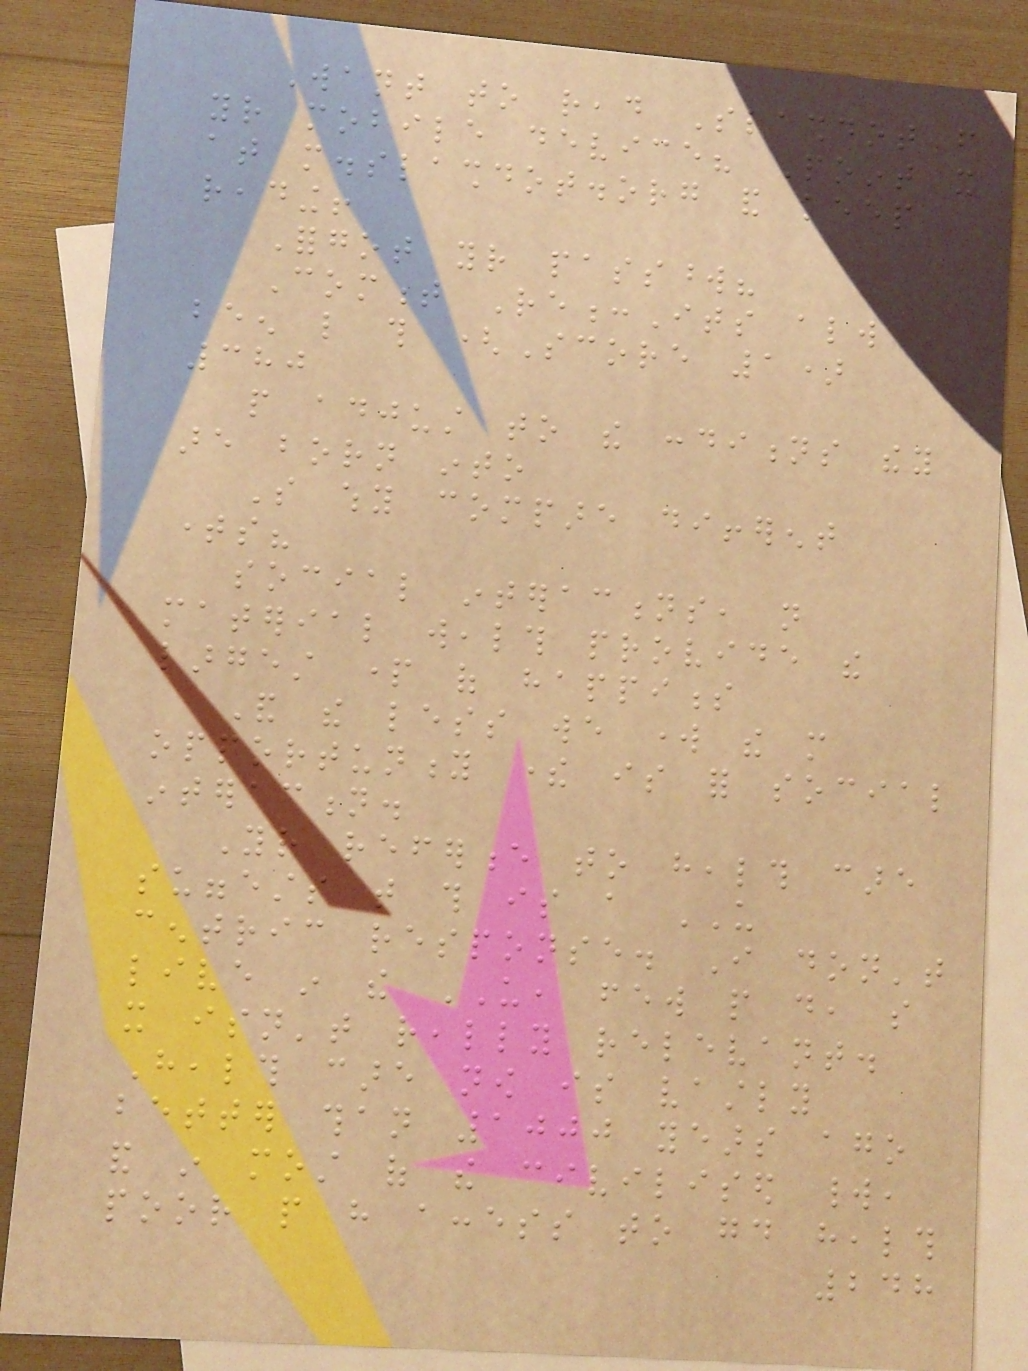Want to read Slashdot from
your mobile device? Point it
at m.slashdot.org and keep
reading!
Forgot your password?
Comment Re:Its always
been like this (Score 1)
380
people adjust to the conditions they
are born into
So why compare different
times?
social interactions, not
material wealth provide the
largest part of happiness
And the less we work the more
opportunity there is for social
interaction.
Your reference to health care
suggests that this is a US
centric response. I don't
live in the US, few people do, so
it isn't really relevant.
Health care now is vastly
better than 1000 years ago
and in most of the civilised world,
poor people have access to good health
248
